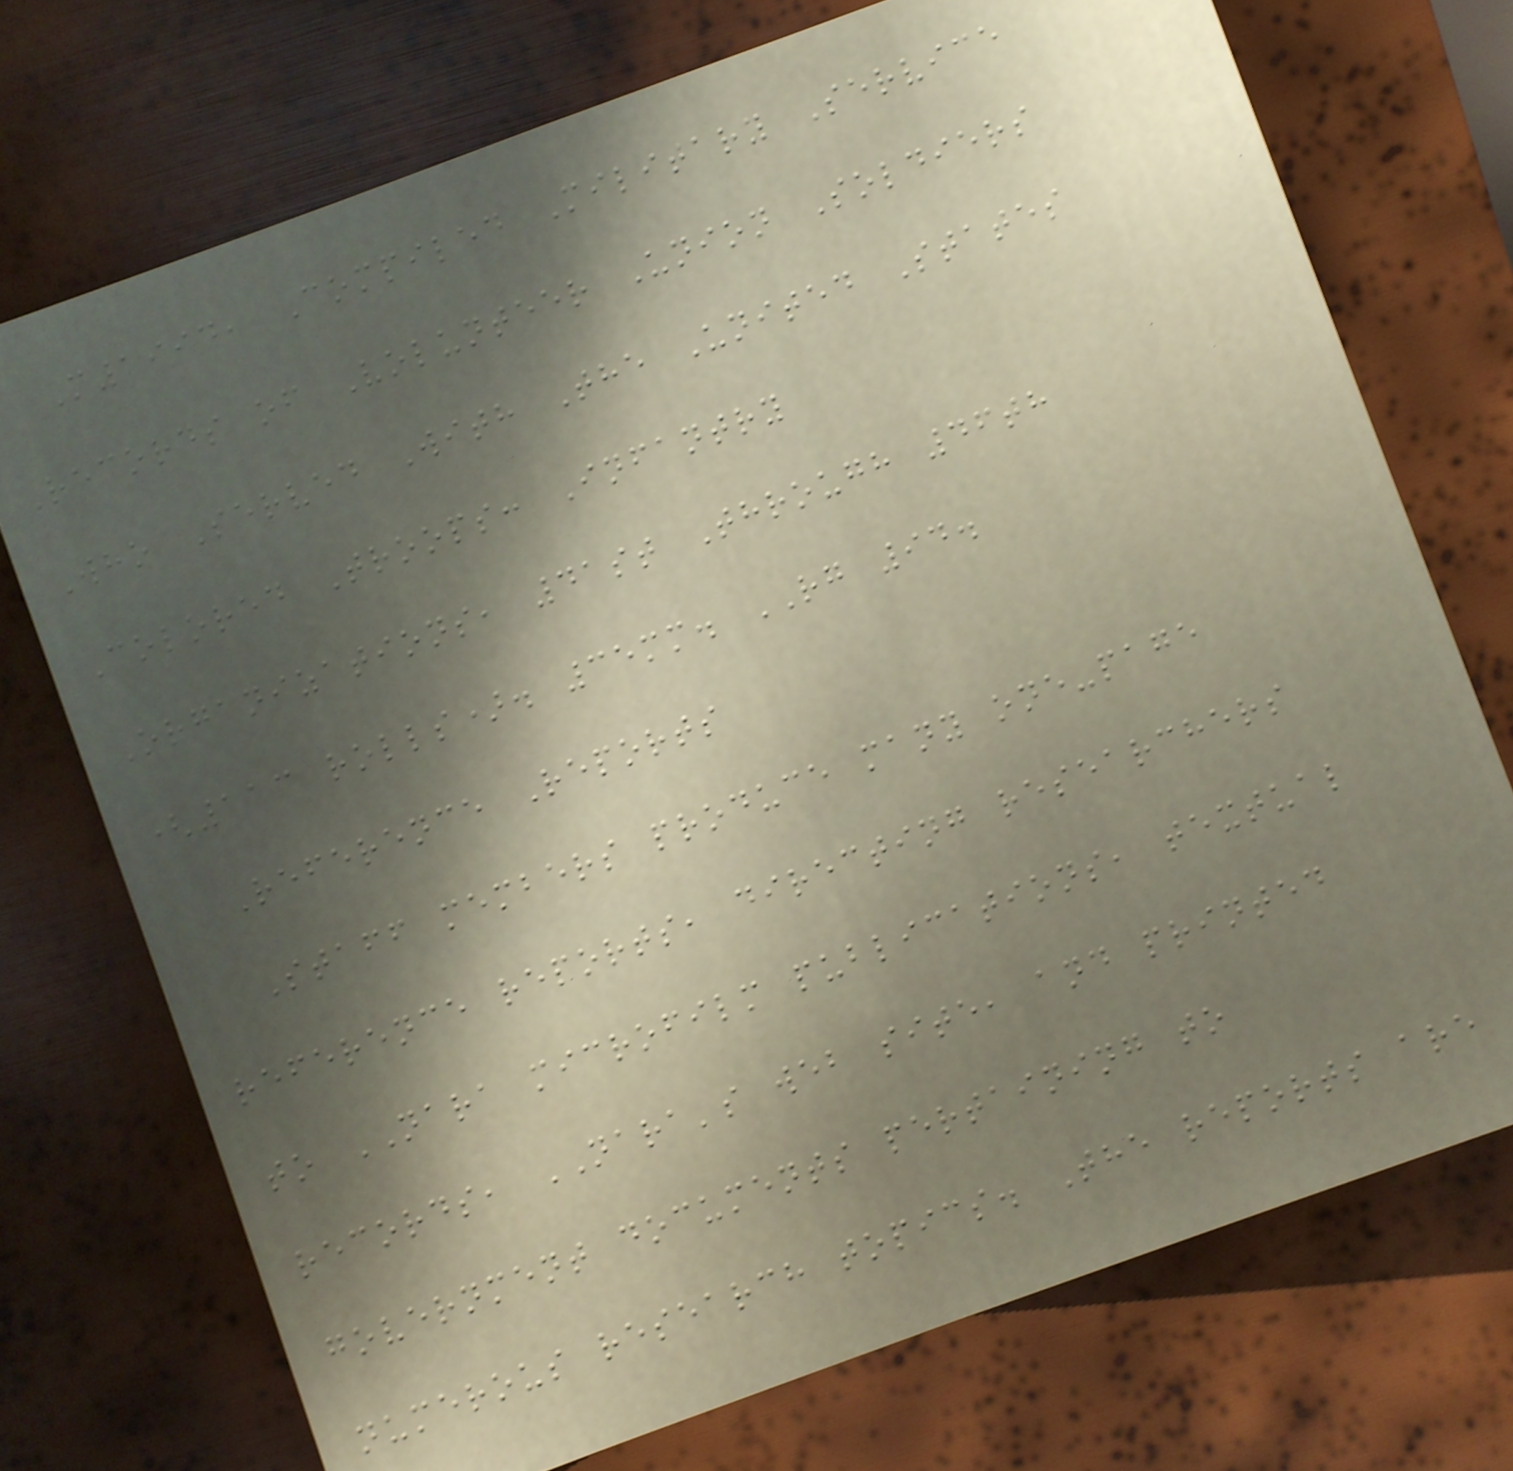M1994, Compiled Military Service
Records of Volunteer Union Soldiers
Who Served With The United States
Colored Troops: Infantry
Organizations, 41st Through 46th
(113 rolls). 35mm. RG 94.
Reference Reports
Staff members produce many one-page
reference reports, directing researchers
to NARA microfilm publications, textual
records, NARA's web site, and printed
government documents pertaining to
numerous research topics. The reports are
